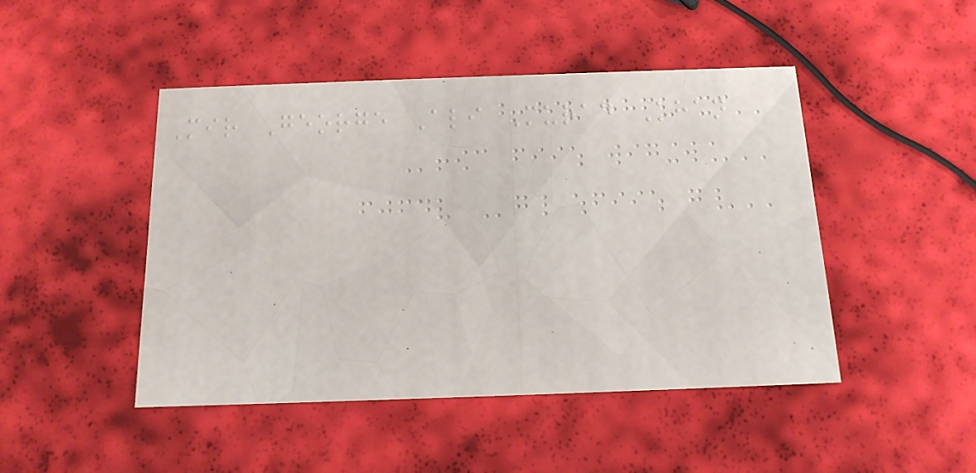Mir George Ali Murad Khan
